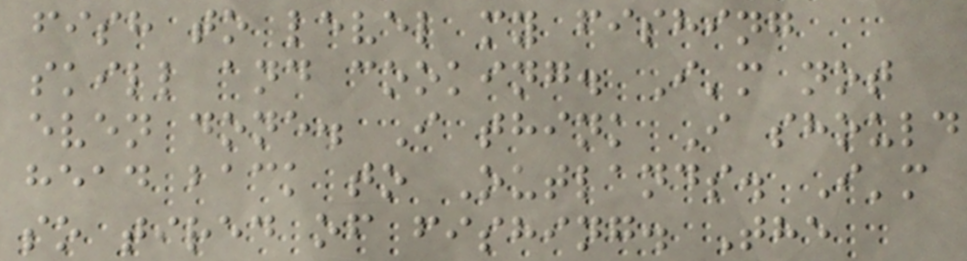fish to level my fishing
skill and cooking. I'm not
even done. I think I should
head back to Outlands. I'm
so tired of fishing. The
